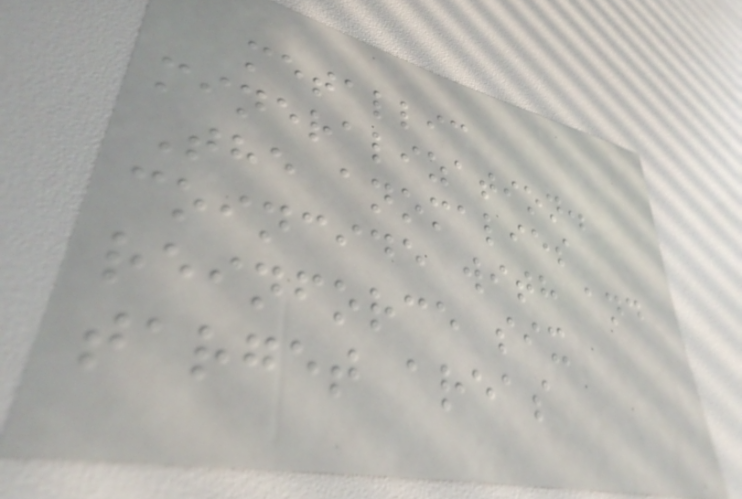metallic
mineralization.
The anomalies
coincide with and
reinforce six
target areas
